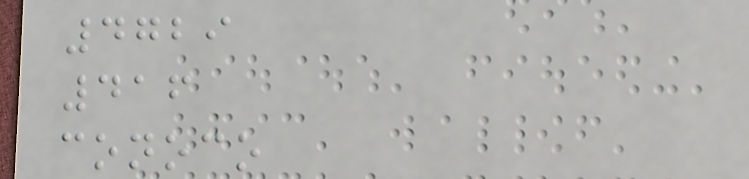4729
416
conoco
